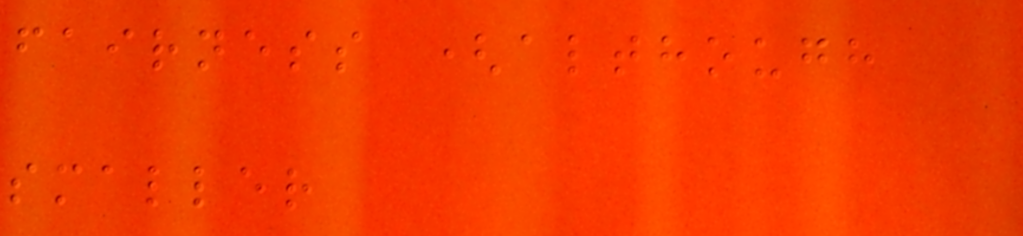fairness (although
smaller
